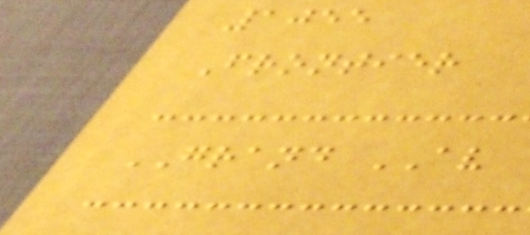1055
Frontier
GRAND AV
